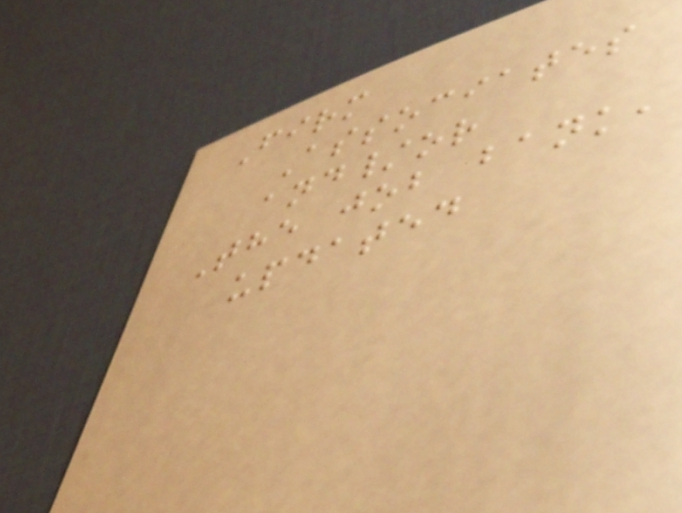Firm
Associates
and/or
The job bank,
updated
